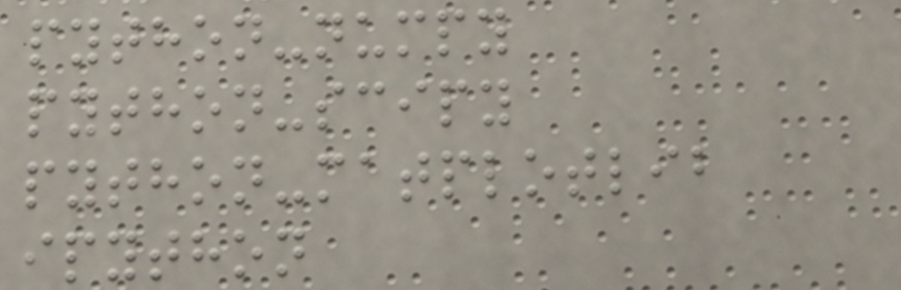python-numpy
python-scipy
python-matplotlib
ipython
